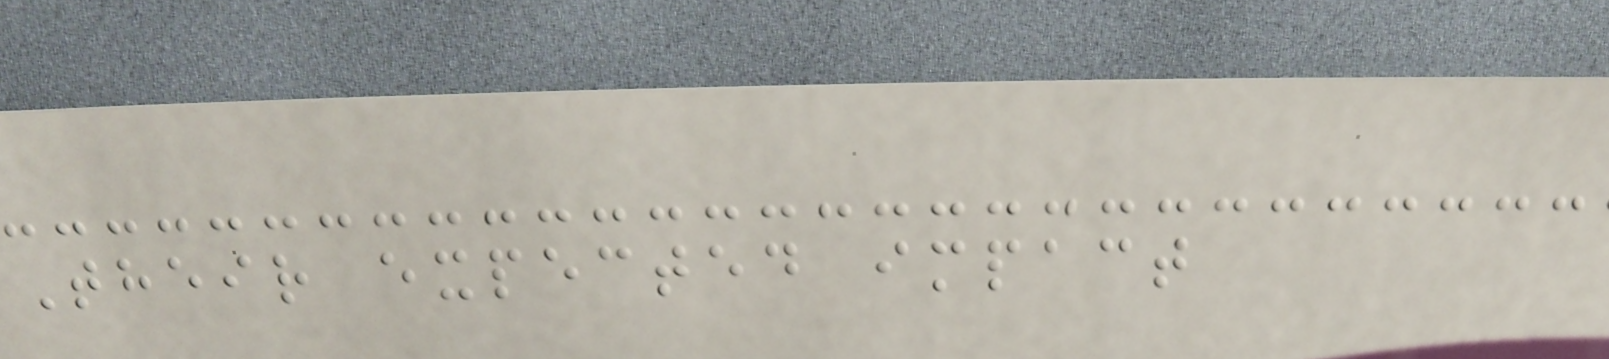Their expected impact
